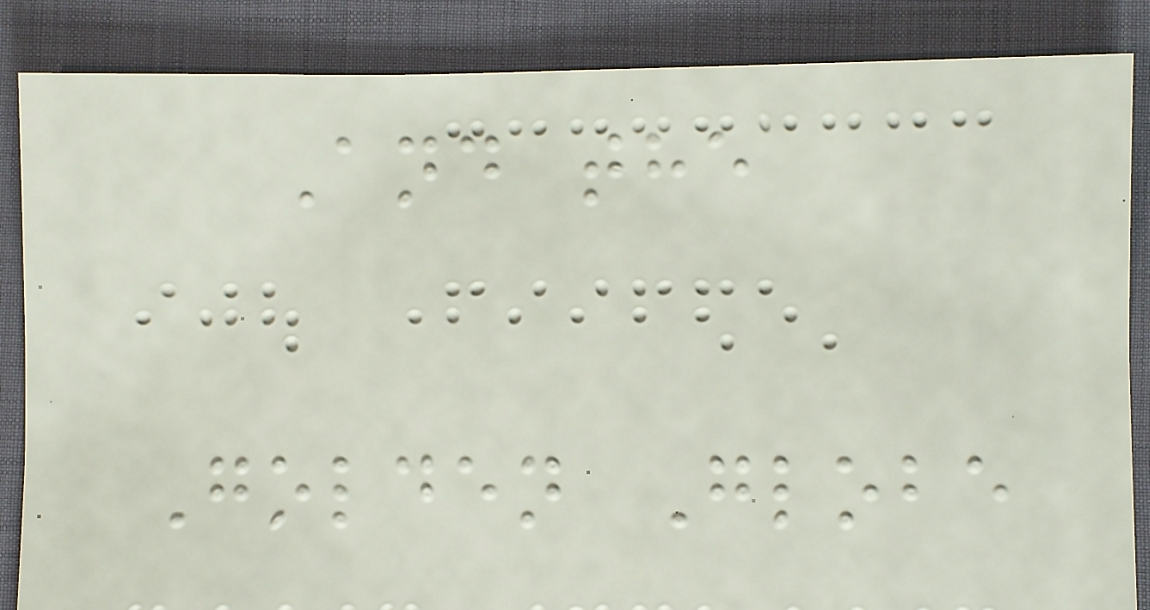And the
Golden Globe
